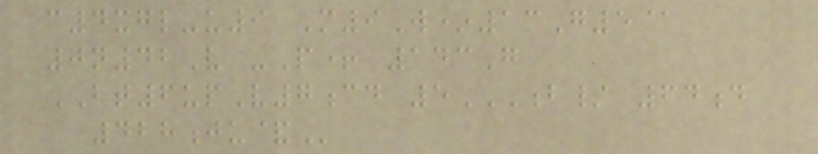c4xgl-u9 M9W*13G5@
0n42V -P+ 143G
BT6upV7cd 5B/ 64D
428JU&
